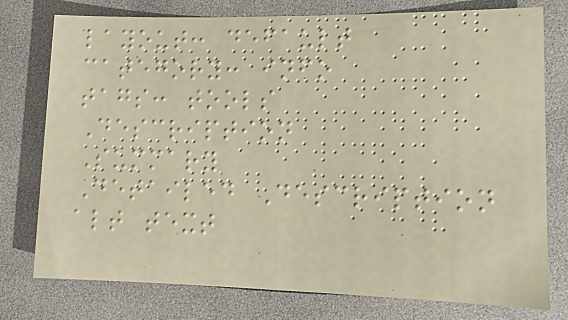layout: default
category: info
tags: tools
Description
Summary
Detailed Description
alt text
